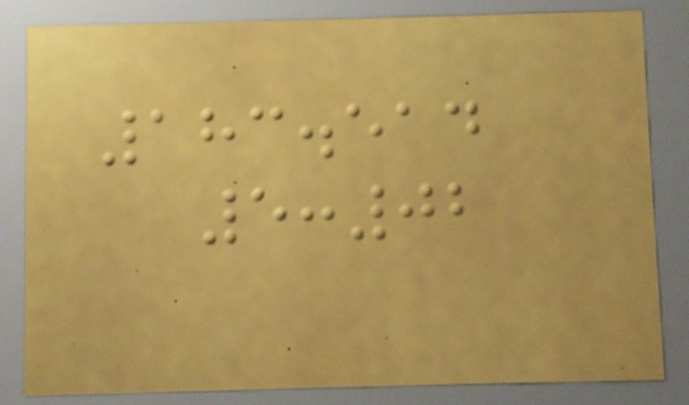183.514
5:02
